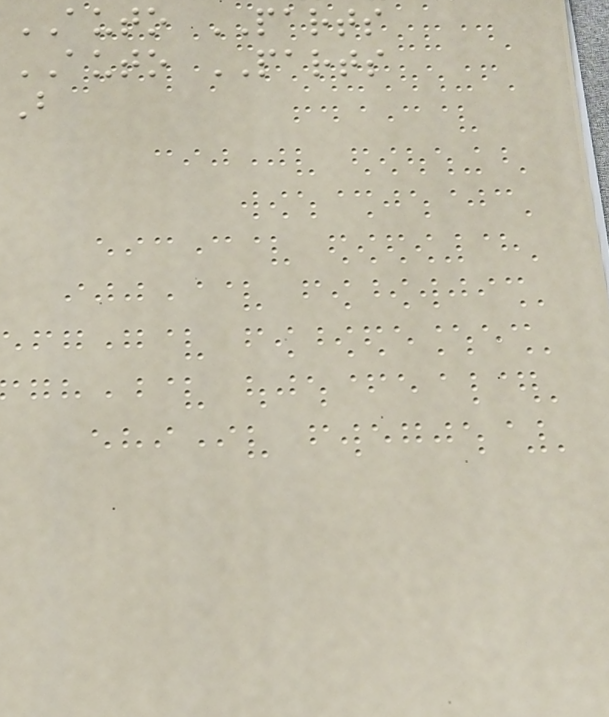AUTO PARTS
AUTO PARTS
B
